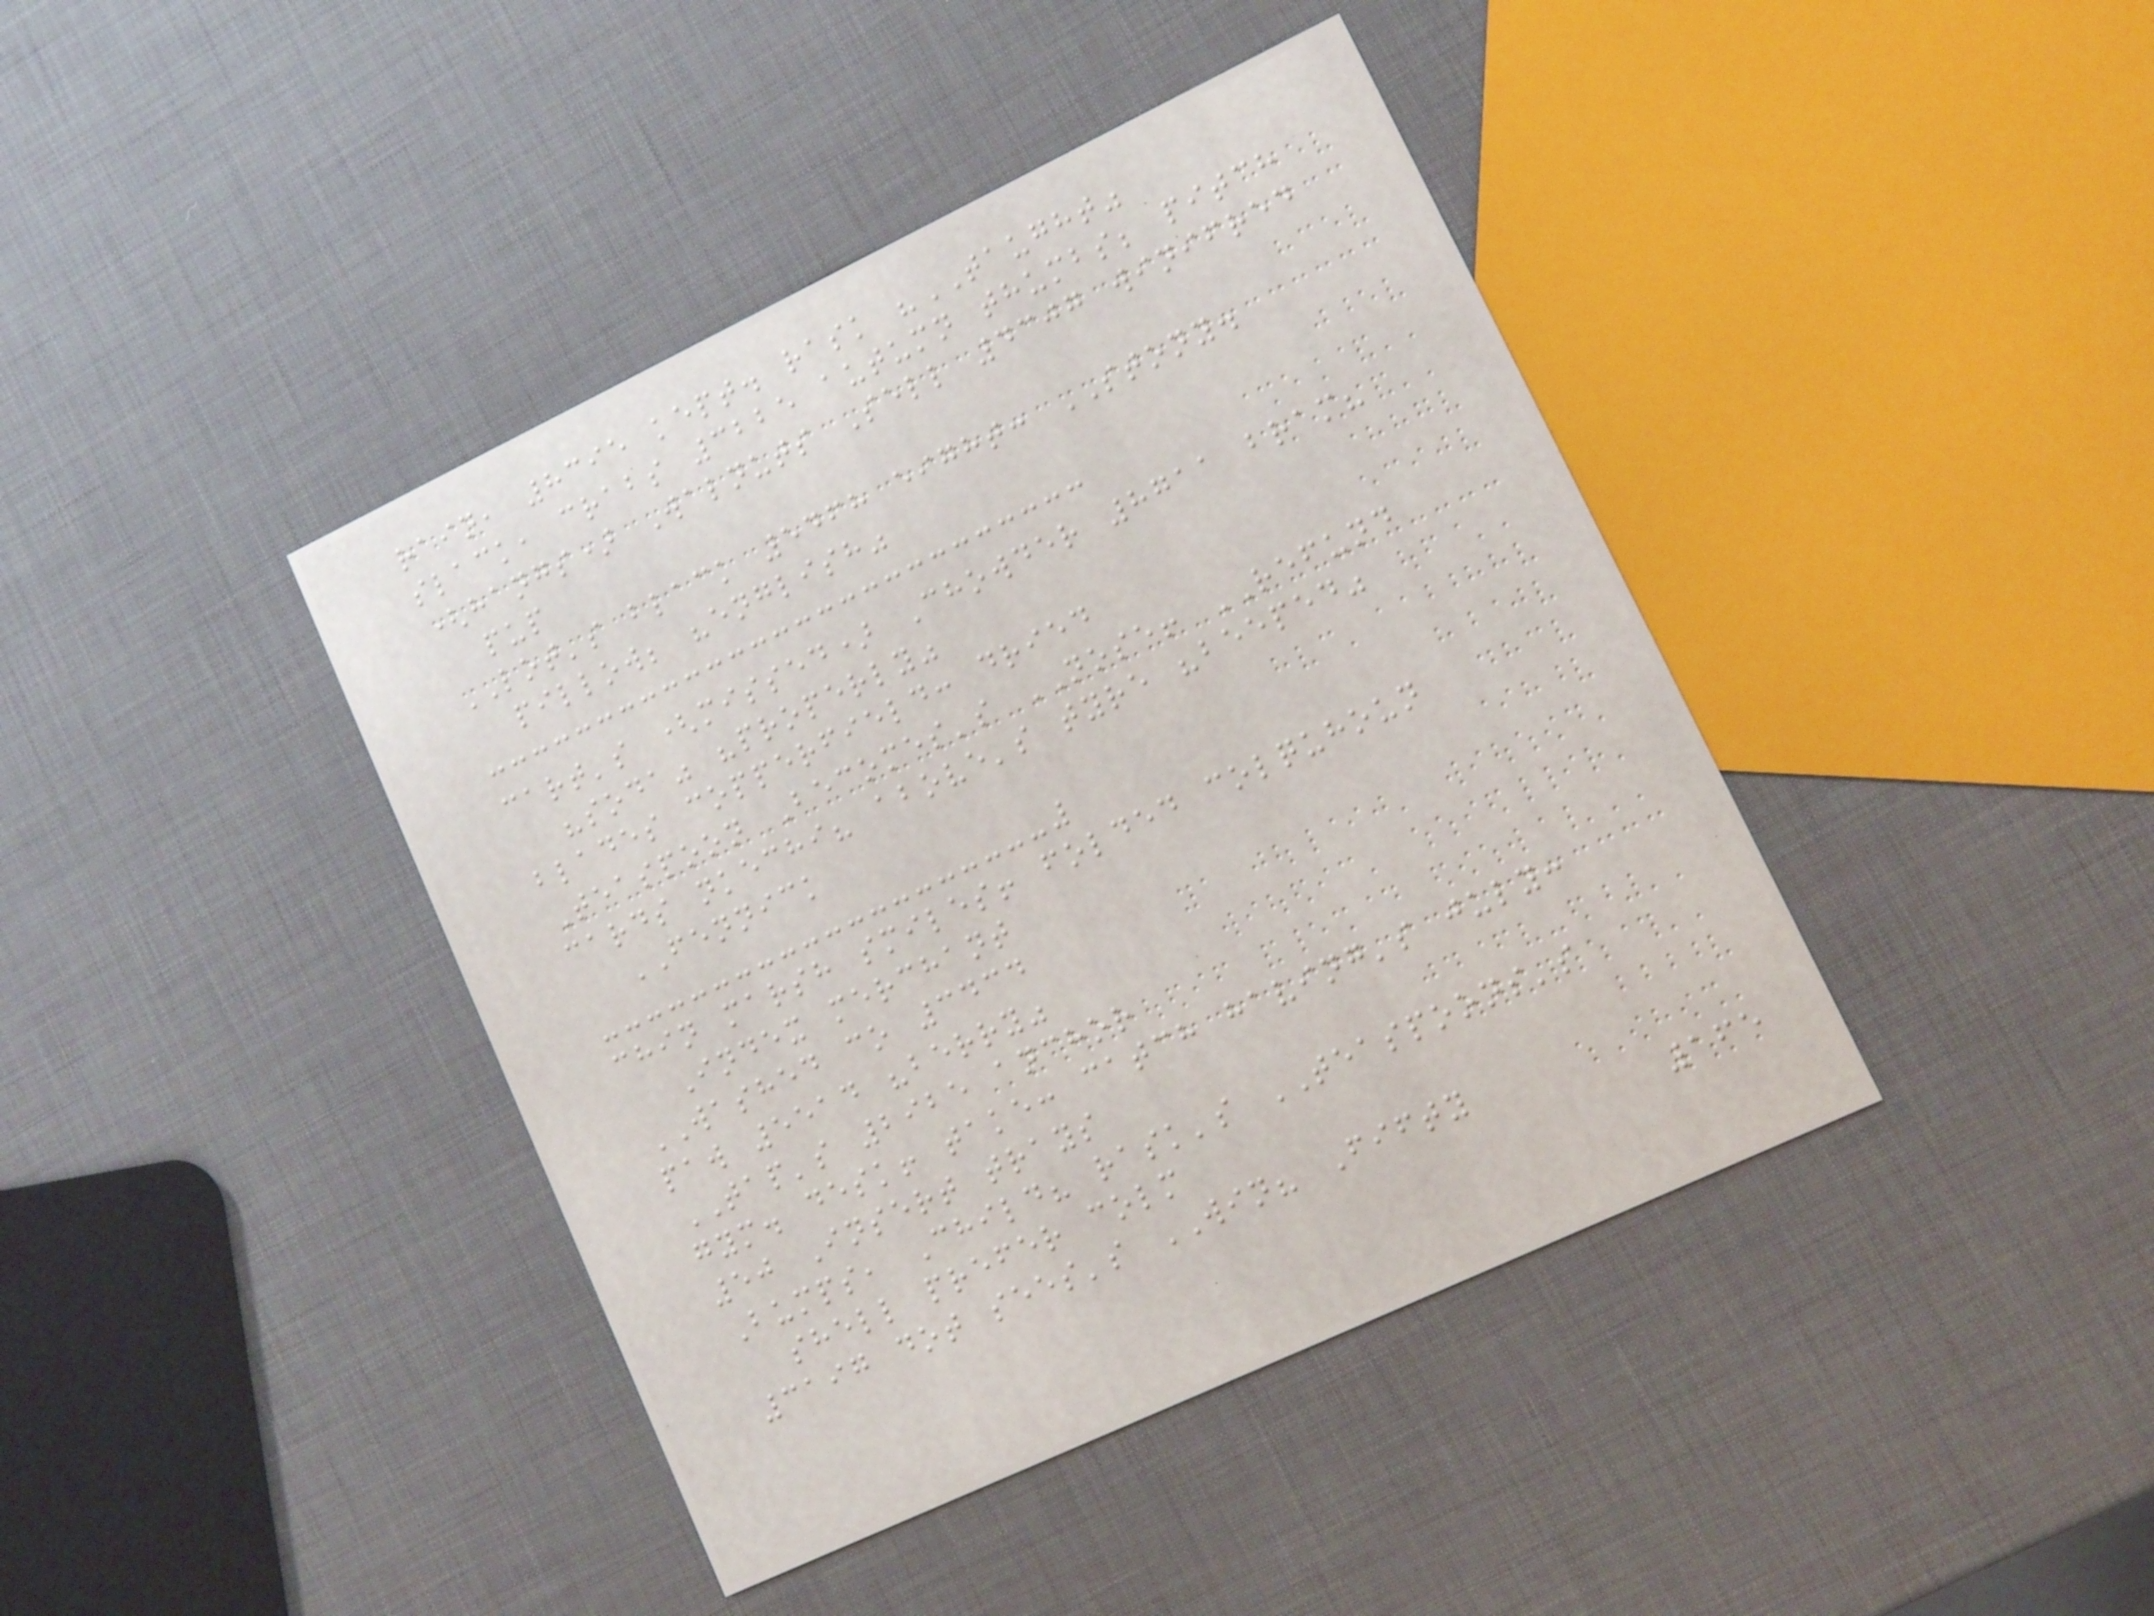rain, 8395 kept. rask "TAUGHT"
slack, crabs 3225 autumn thumbs; pitch
(hangs) Walnuts Sell 4307 winifred
pup
LOT's black 5468 eight: STONY.
pillow; "english"
cart's (missed) Chowder 8711 bram?
"soda" "properly"
blades copperfield: dried
Teaspoon Becomes's NOSE! REFUND
cards nkechi? above's tyre "beeped"
FENNICK
chin marsh smiles! folded colquhoun
Index merchant
WASHED co 3434
paw 5514 "berry"
TAP's 2925 anchor
gym. desk! take: catch having's july:
50 Insert trays
Bumps, Child? rask's TEASPOONS's
shell prefer colm
3197 dot sees's WIN? Fifty
165
